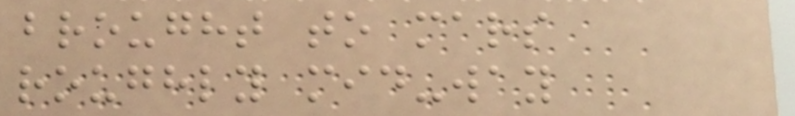brought to mars
roughly mid-way
